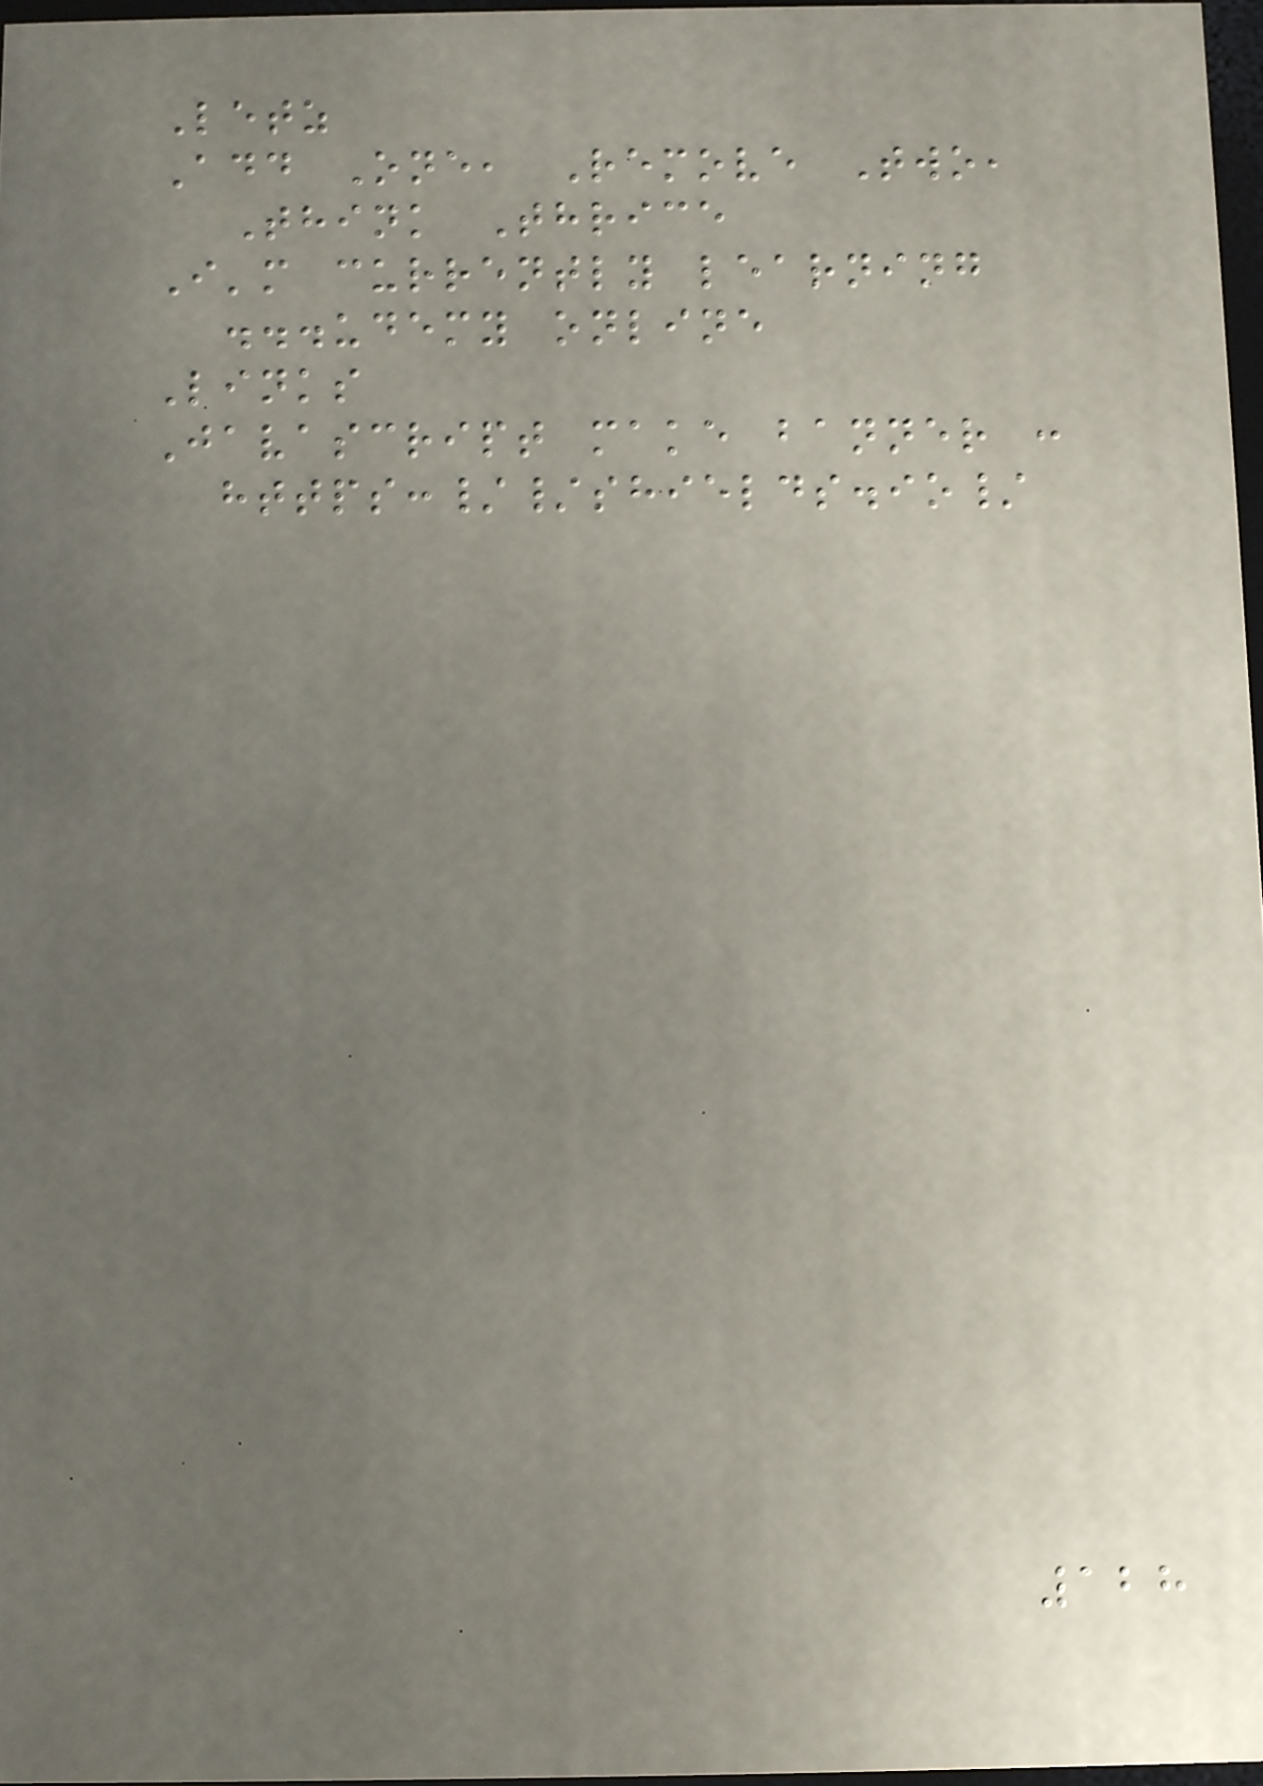Letz
Add One, Remove Two,
Think Thrice
I'm currently learning
...udemy online
Links
Javascript make banner :
https://shields.io/
128
